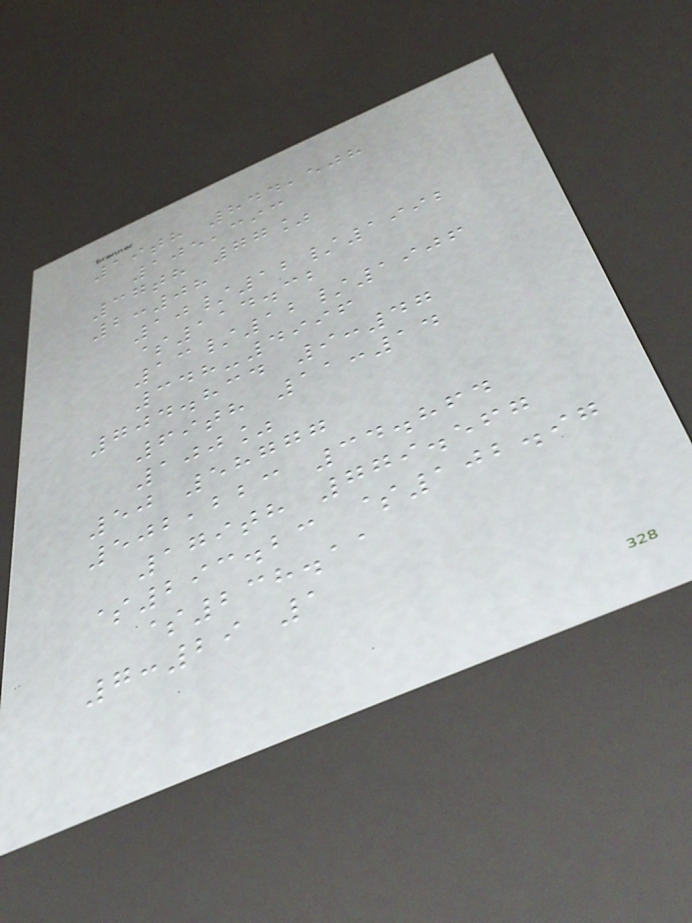19th 844,508
105,393
37th 77%
2:08
10/12/1992
$114.32
13/12/1906
348-4996
704.834 9:47
69th 11:14
100%
50 58777
502,223 34.864
179th 779.567
$293.23 $102.97
$238.11
7:29 1
